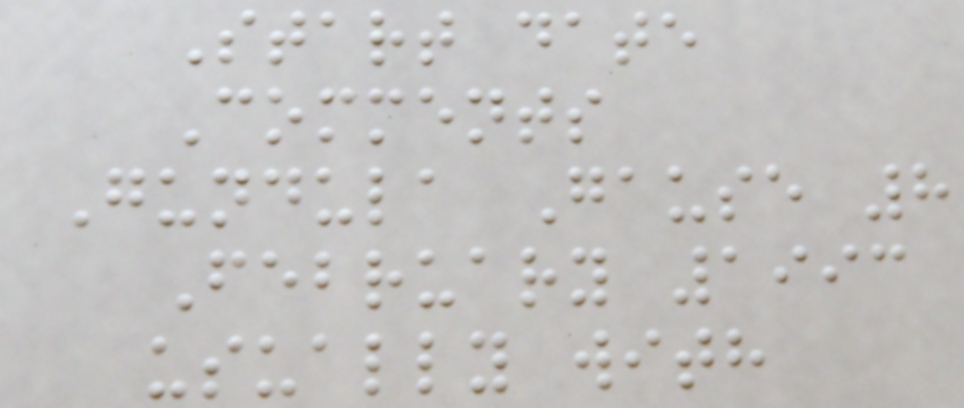Start date
Comments
Gundula Gause 8
February 1993
usually with
